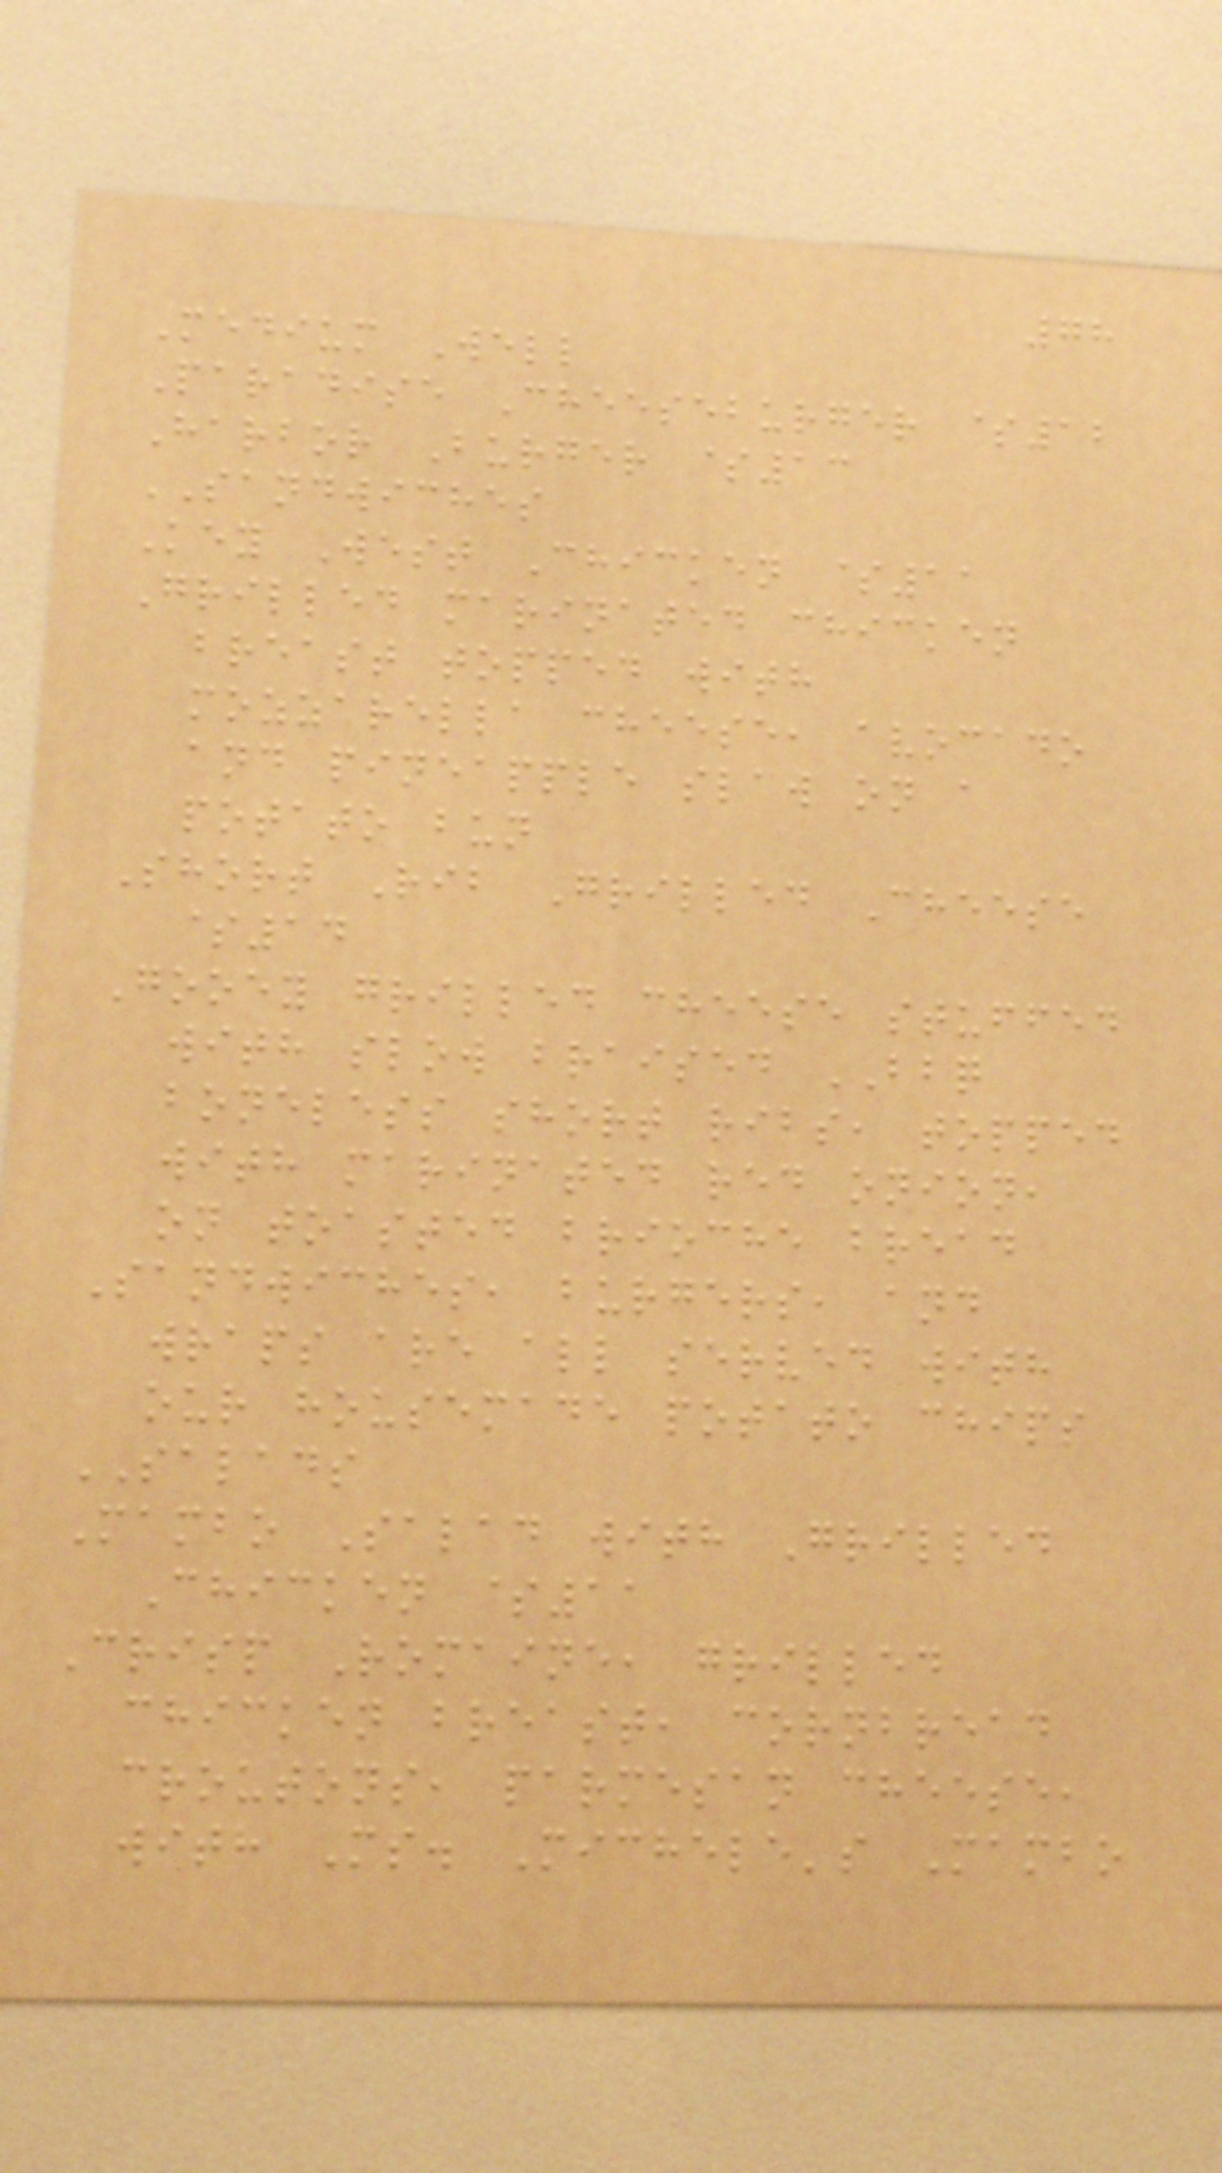78
Medium Well
Paradise Cheeseburger $12
Harbor Burger $13
SANDWICHES
Key West Chicken $11
Grilled marinated chicken
breast topped with
mozzarella cheese, avocado
and pineapple slaw on a
potato bun
Short Rib Grilled Cheese
$14
Gooey grilled cheese stuffed
with slow braised BBQ
boneless short ribs, topped
with marinated red onion,
on toasted brioche bread
Sandwiches, burgers, and
wraps are all served with
our housemade potato chips
SALADS
Mambo Salad with Grilled
Chicken $11
Crisp Romaine, grilled
chicken breast, cornbread
croutons, parmesan cheese,
with Ms. Michele's Mambo
